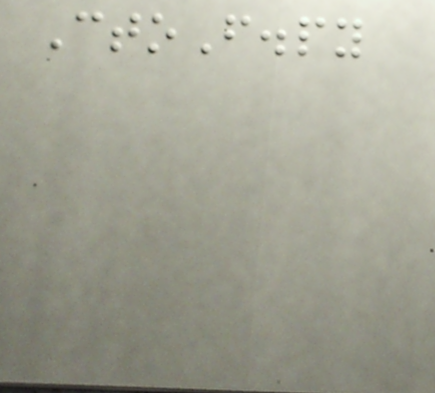CtoF.py
